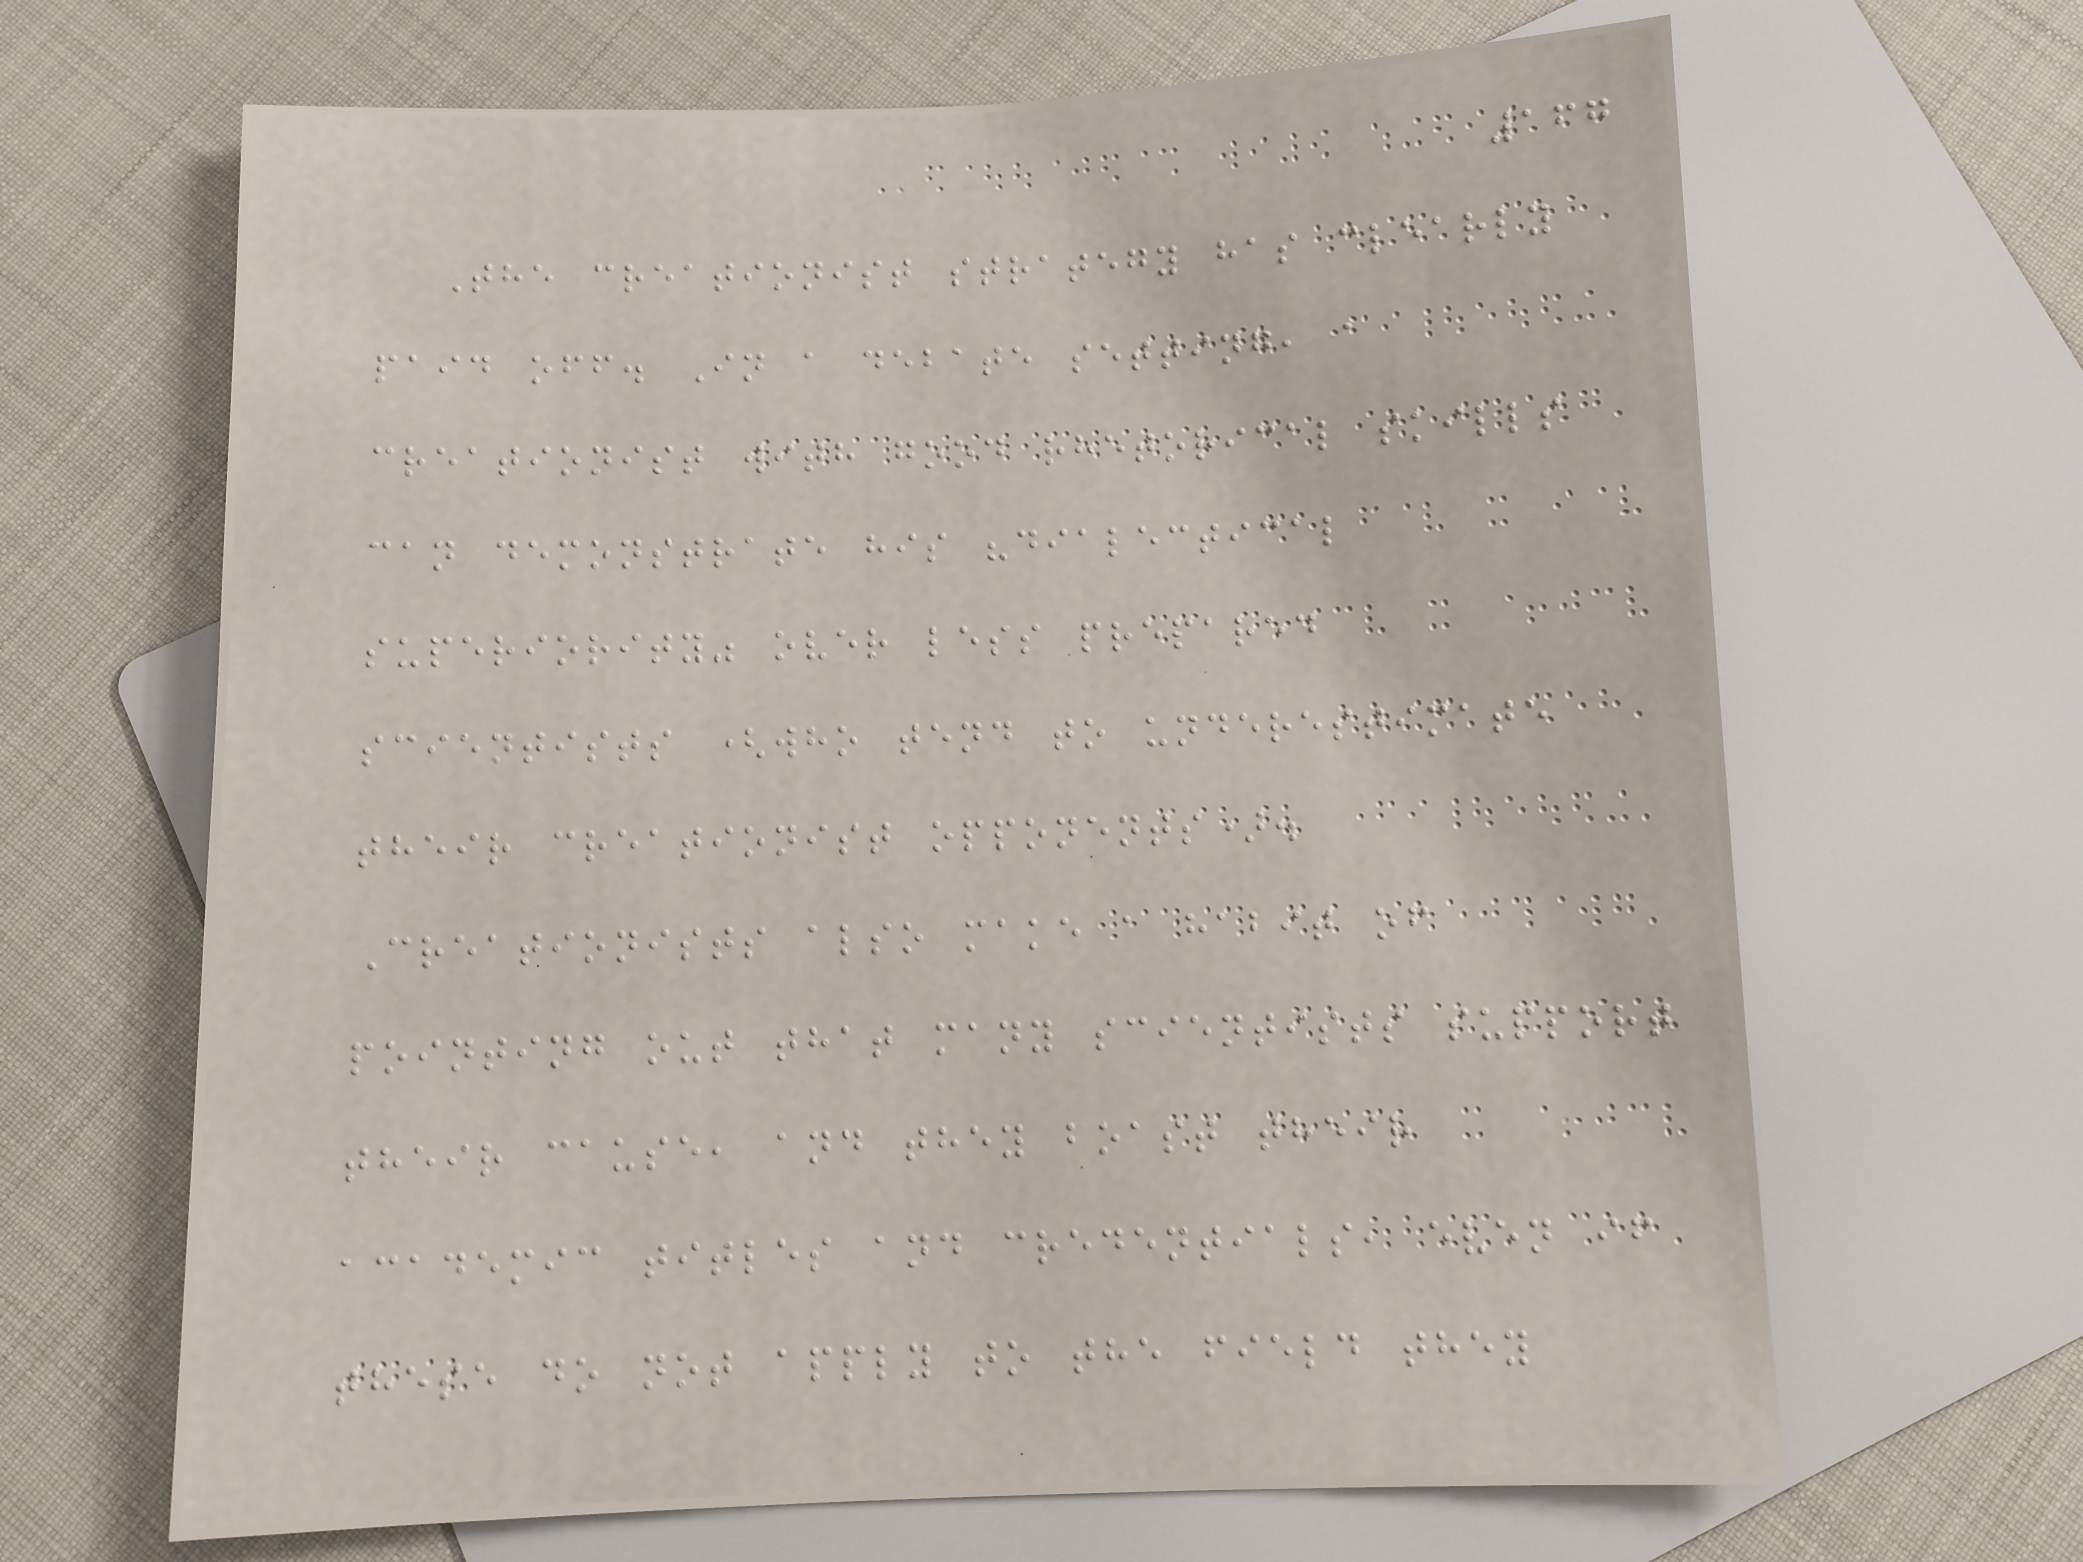167
The creationist strategy has clearly
paid off. In a debate setting, a
creationist with good rhetorical skills
can demonstrate his "dialectical
superiority" over less prepared
scientists (who tend to underestimate
their creationist opponents).
Creationists also make a habit of
pointing out that many scientists support
their cause, and they boast their
academic titles and credentials, even if
these do not apply to the field they
